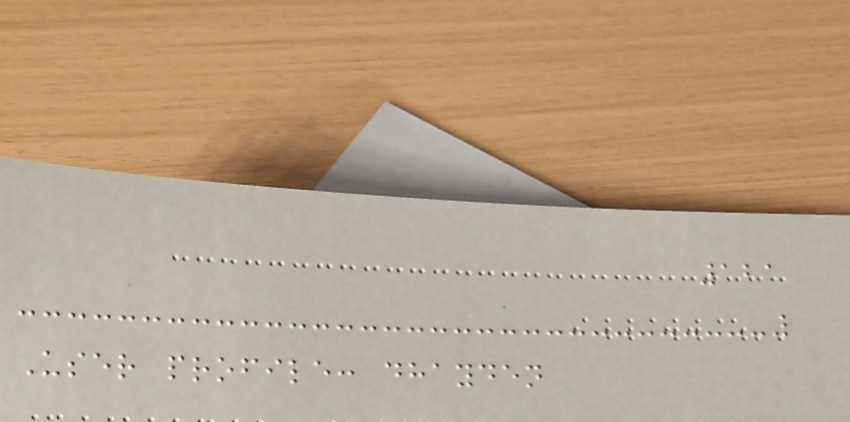121
User profile: dhayden
